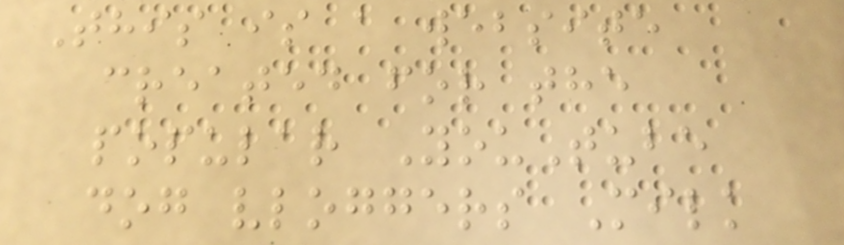This is a website
created for the
popular YouTube
dog vloggers Milk
